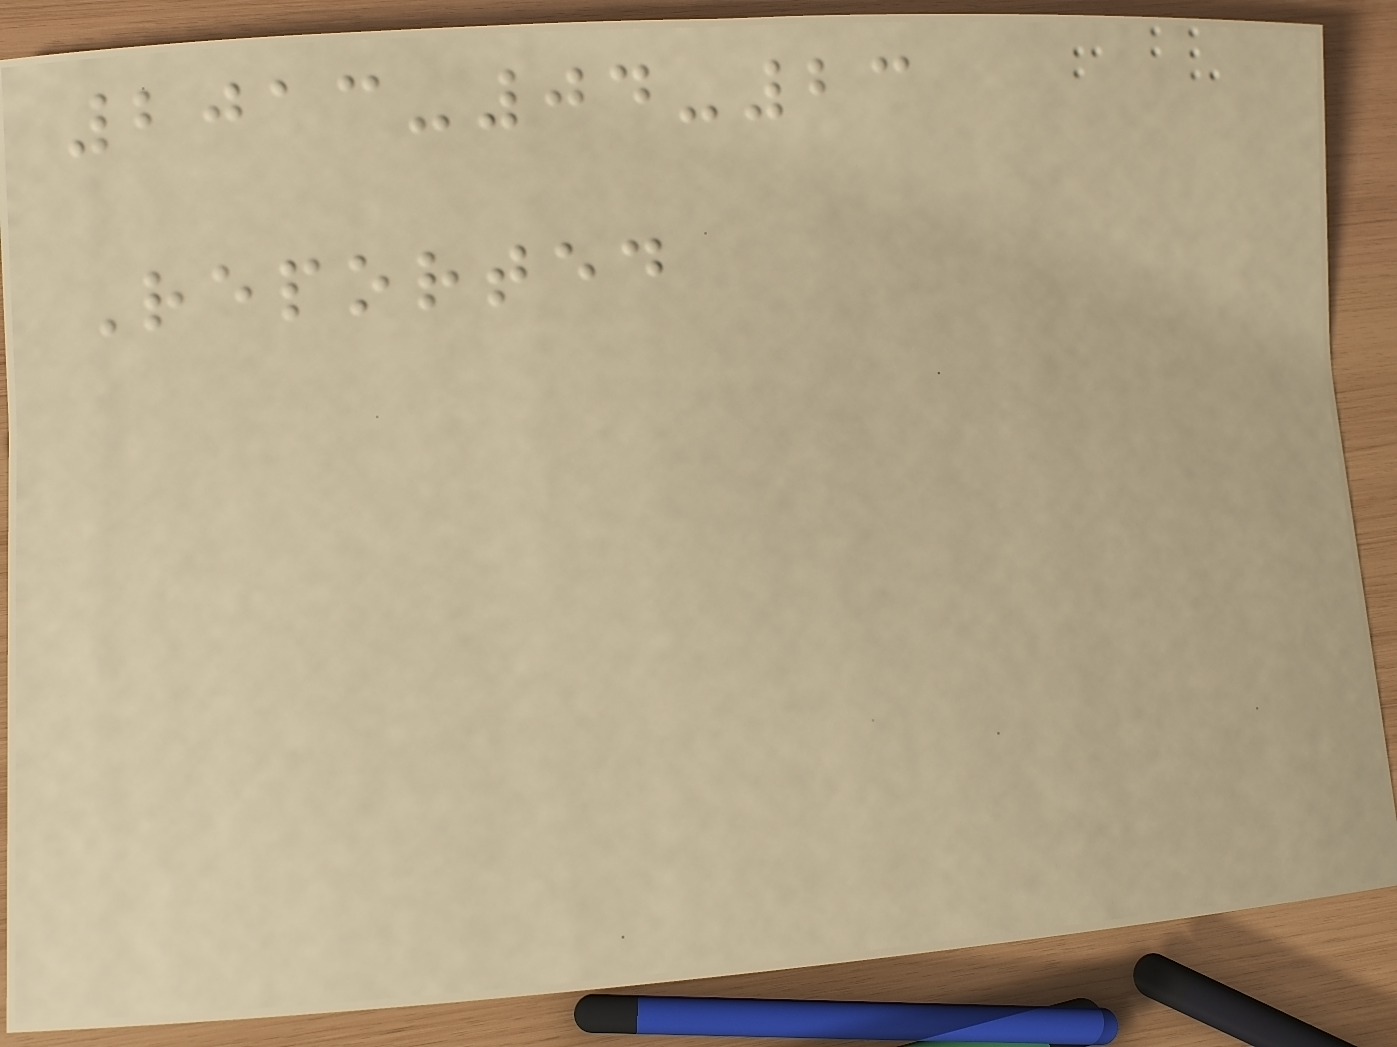2013-04-23
Reported
